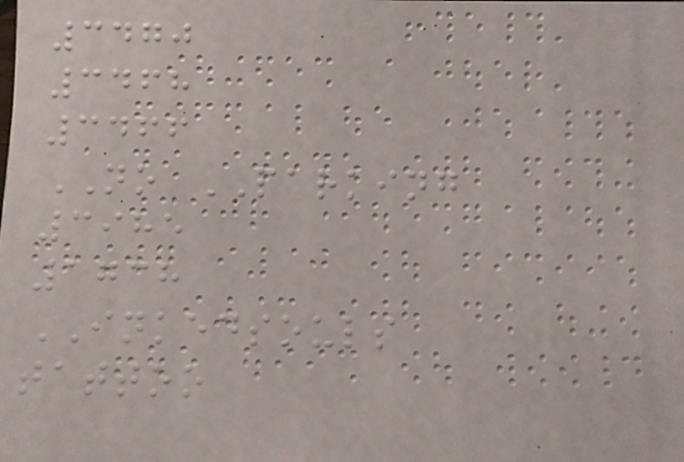3470
3468
3466
NO PARKING
3985
1738
INKEDSOULS
tattoo
